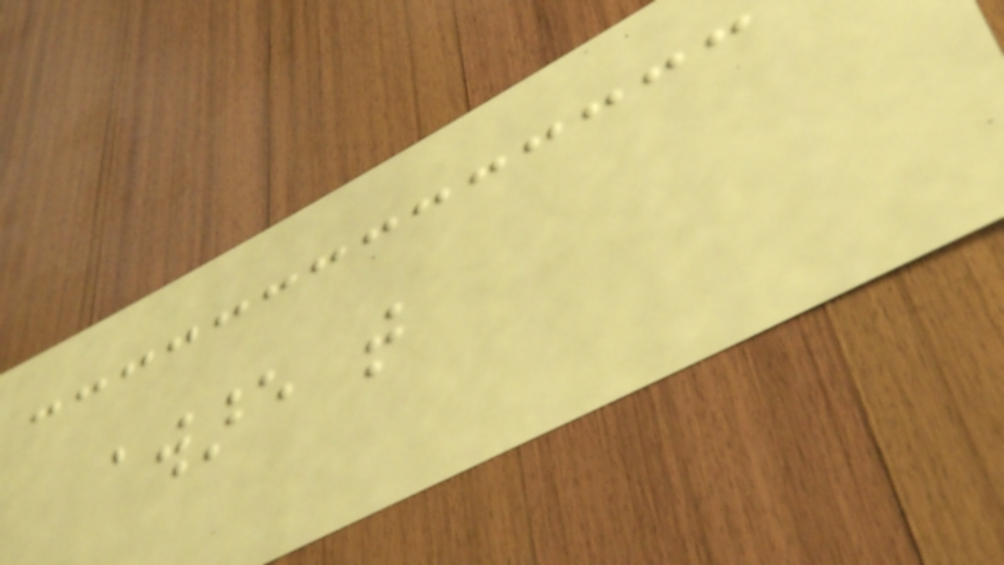aware that
